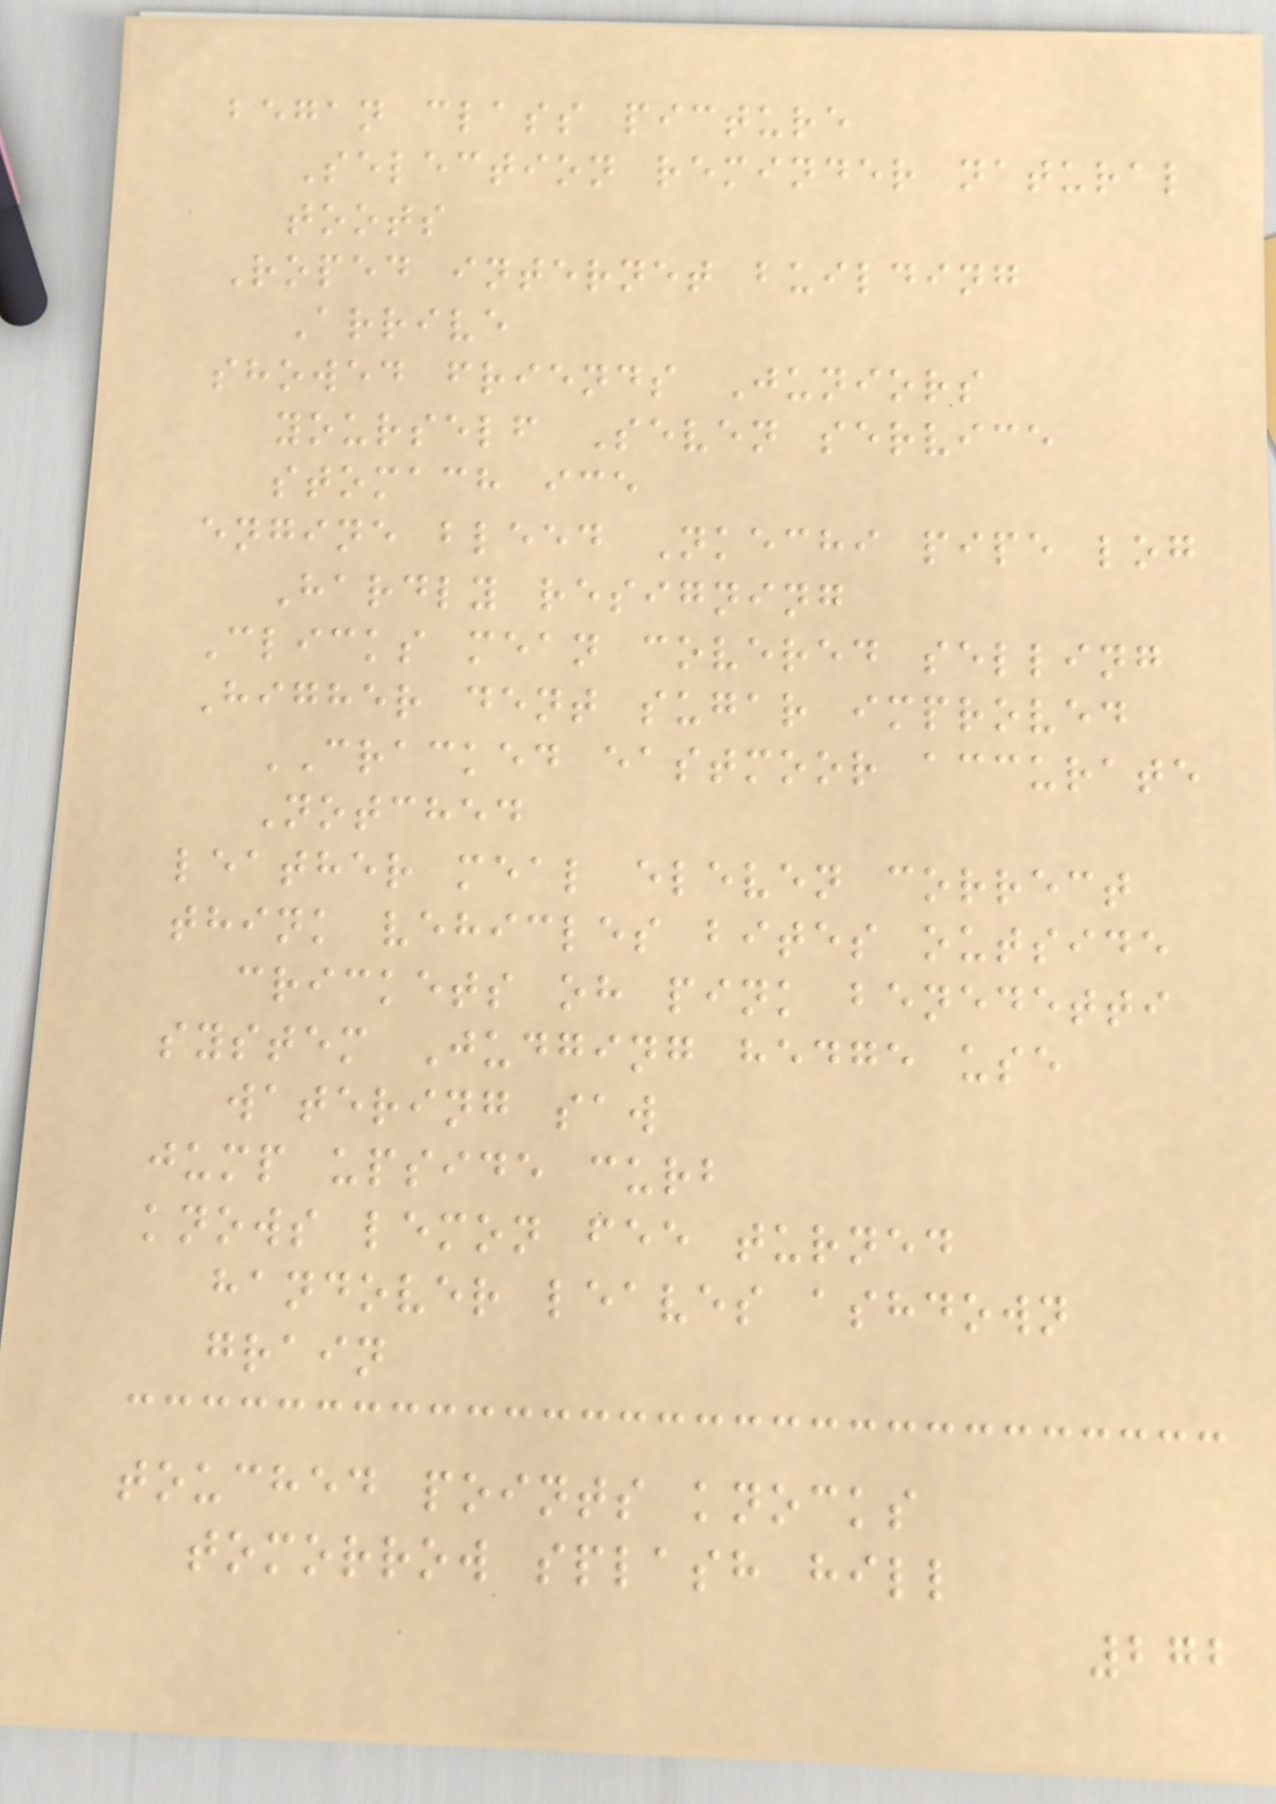began class picture
Selection reminder natural
toots
Roped internet building
Arrive
showed friends Juniors
yourself Seven service
stomach ice
engine bleed Nkechi pipe log
Hardly resigning
Clicks mean covered selling
Higher dent sugar improved
CRACKED eastmoor accurate
Notched
leather meal eleven correct
think vehicles bites outside
crickets oh pink benedetti
system Judging hedge use
watering saw
jump upside curb
knows lemon fee turned
handover leaves ashdown
grain
touched points knocks
tomorrow splash hill
272
